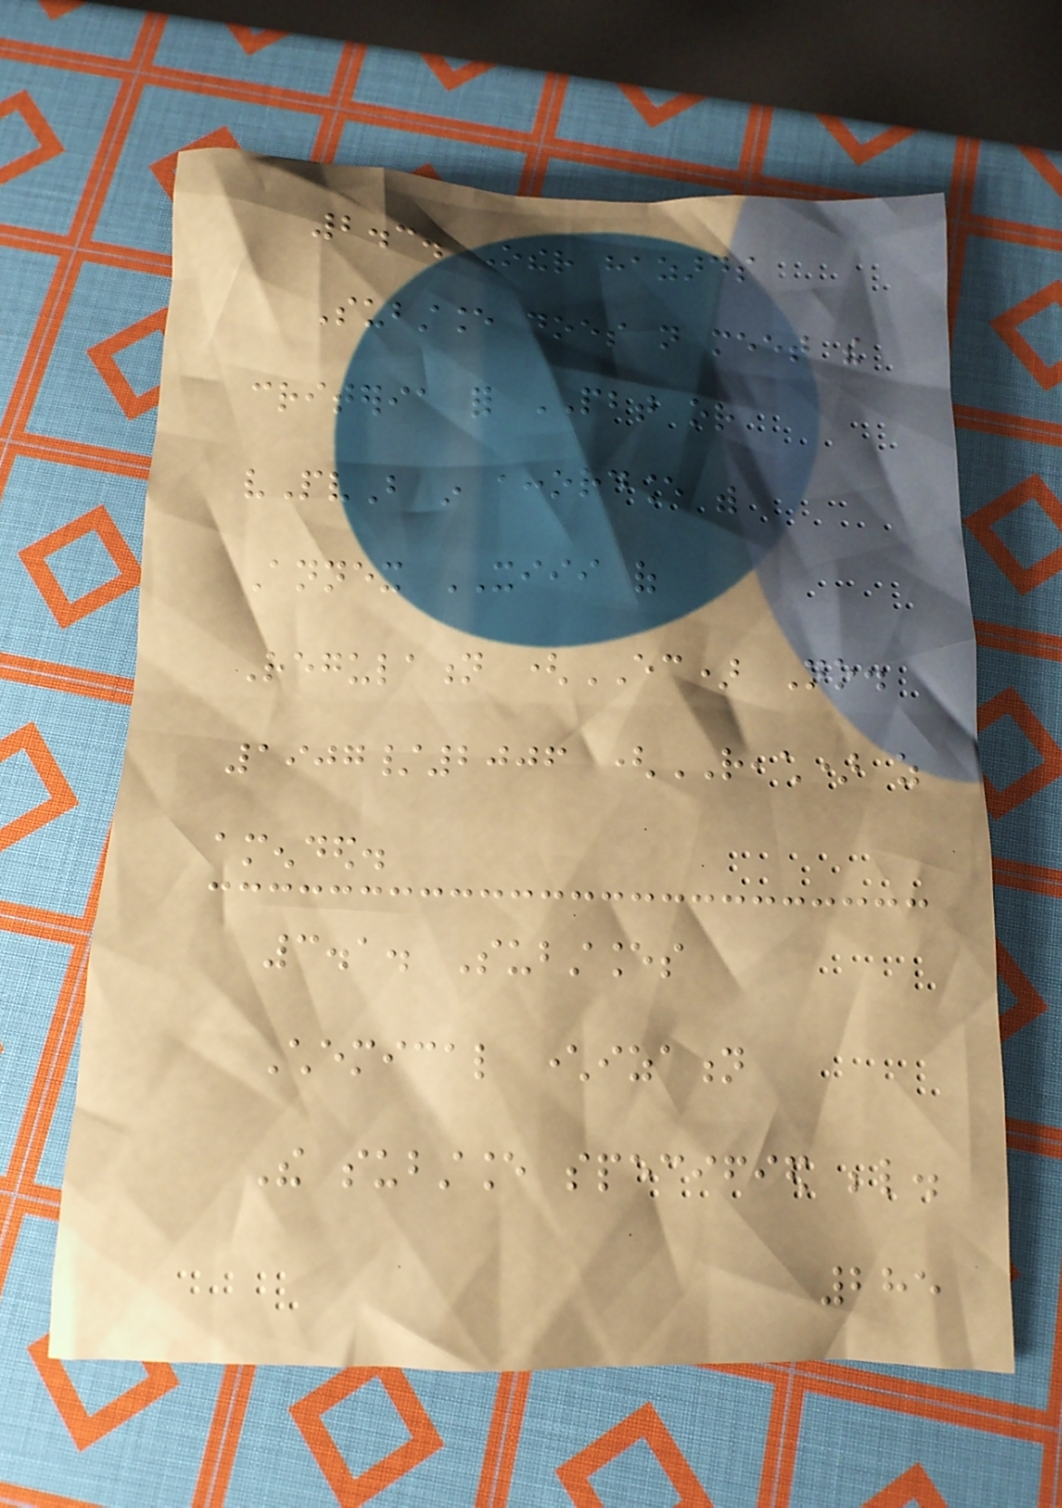2.3. Other hazards
Substance does not meet the
criteria for PBT or
vPvB in accordance with
Annex XIII of
Regulation (EC) No.
1907/2006 (REACH) as
amended.
3.1. Substances
Chemical characterization
The substance specified below.
285
